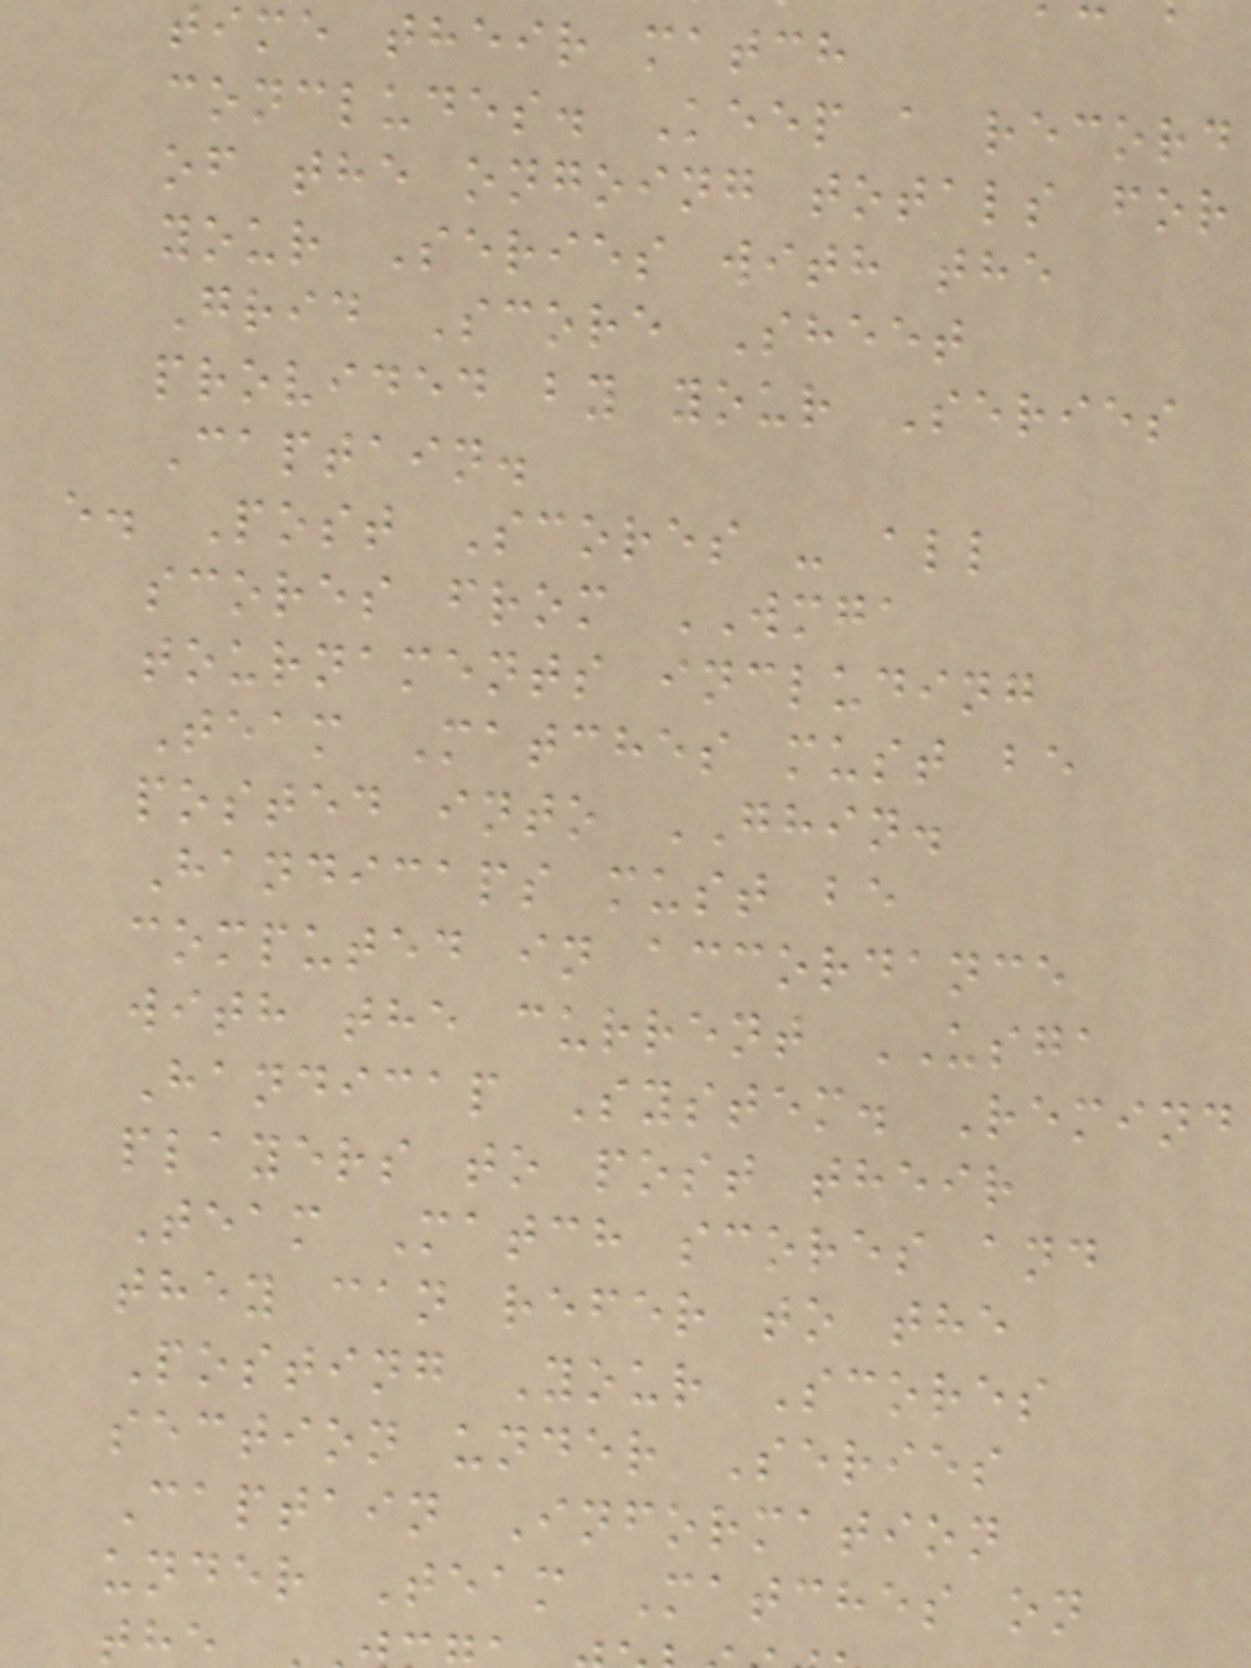time their match
concludes. Keep a record
of the ongoing totals for
your Series with the
Grid Score Sheet
provided by your Series
Captain.
e. Post Scores - all
scores from WMGA
tournaments including
Team Matches must be
posted into GHIN.
Handicaps must be
computed in accordance
with the current USGA
Handicap System. Remind
players to post their
Team Match scores and
they can refer to the
Posting Your Scores
section under Series
Captain Information
under Team Matches on
